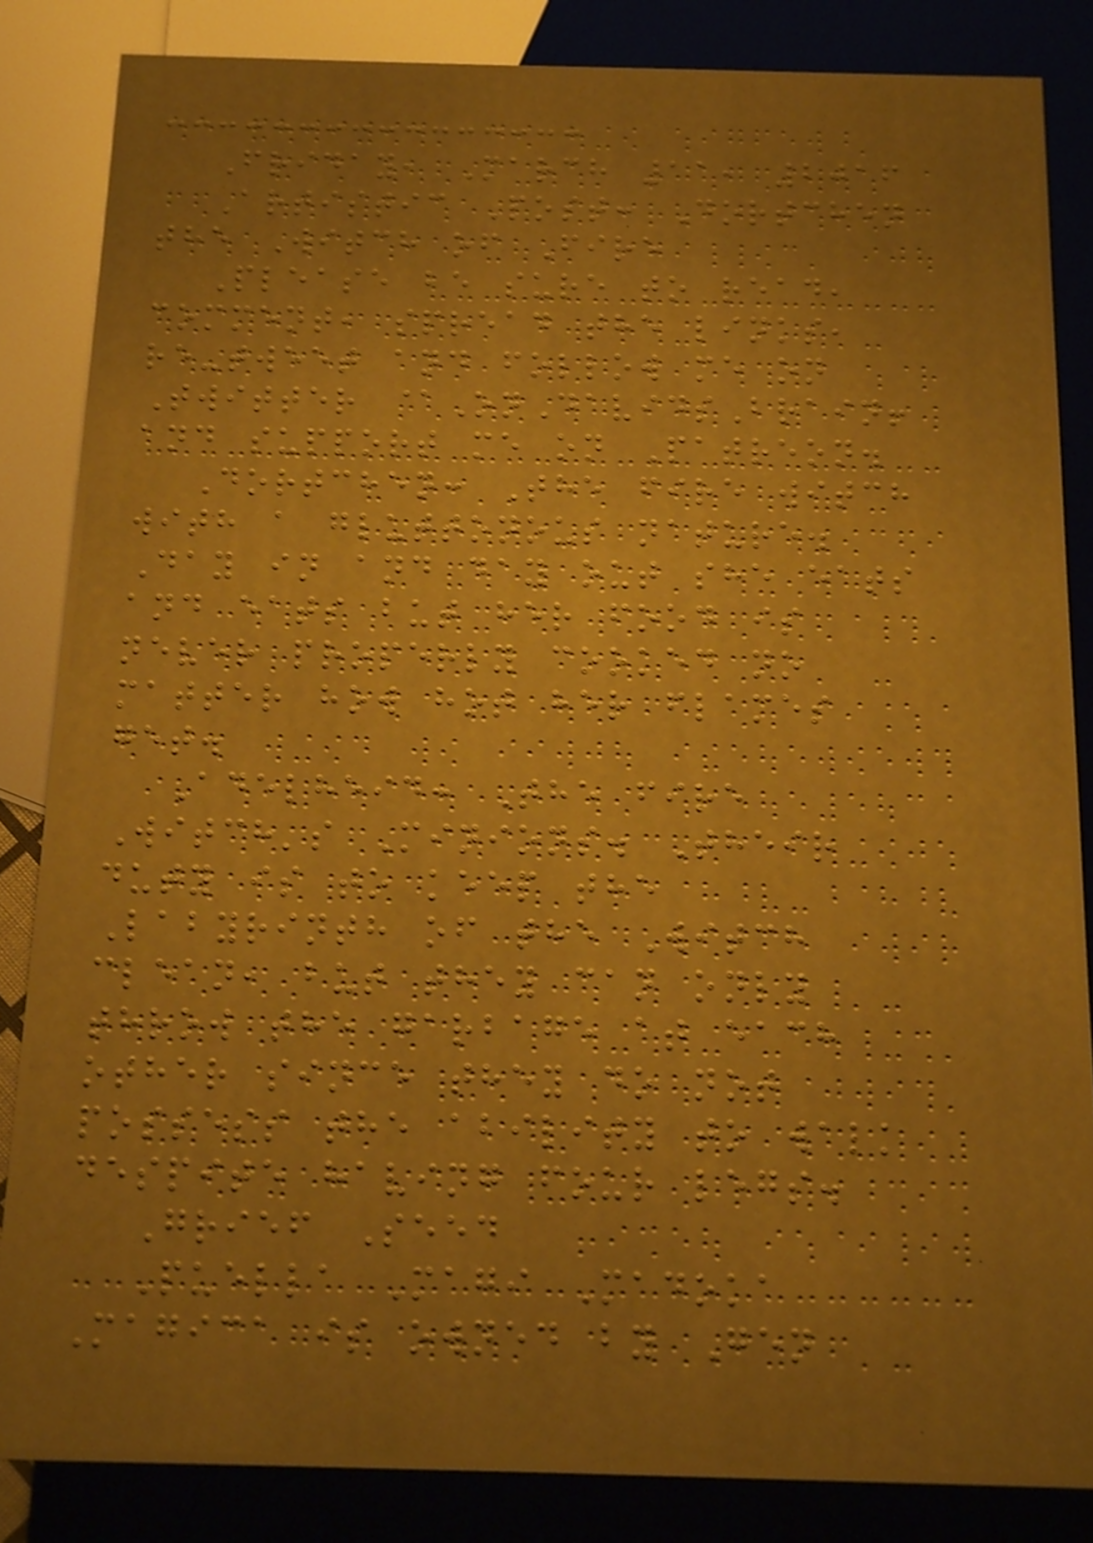Friday, March 11, 2016
Artistic Post: Dortchen
the Witch of Fire
Please be sure to read,
comment, spread the links,
re-tweet and follow me on
Twitter @OnDavidsBrain!
and support me on Patreon.
Dortchen: The fire witch
with a gluttonous nature.
Day in and day out she eats
and eats but her food is
never properly cooked no
matter how hot her flames
get.
Adelheid: The fire
Witch's Minions. Their
duty is to keep the
Labyrinth of the Witch
clean, but they can only
throw the garbage at each
other since they do not
possess the ability to walk
despite having four legs.
Grief Seed
Puella Magi Madoka
Magica is owned by Gen
